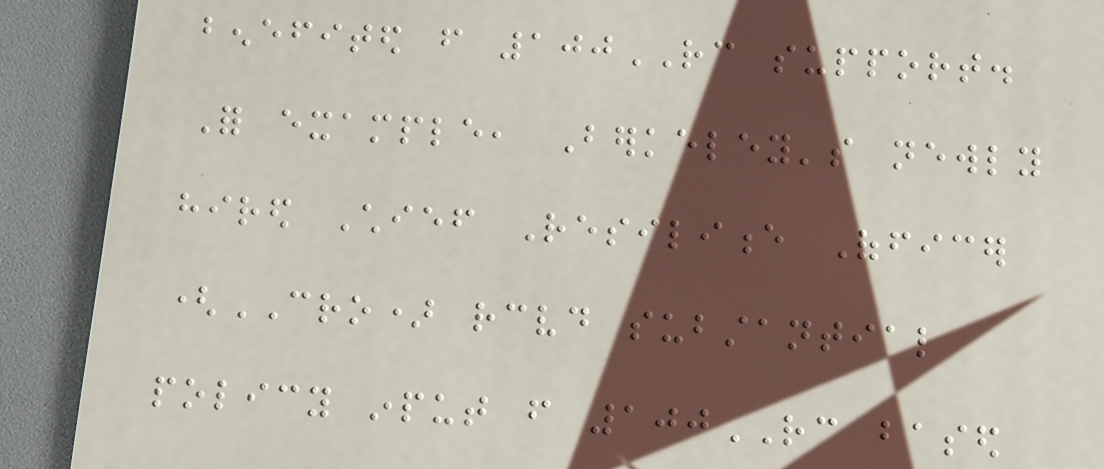benefited from 100RC support.
For example, Berkeley's newly
hired Chief Resilience Officer
(CRO) received substantial
policy input from 100RC based
